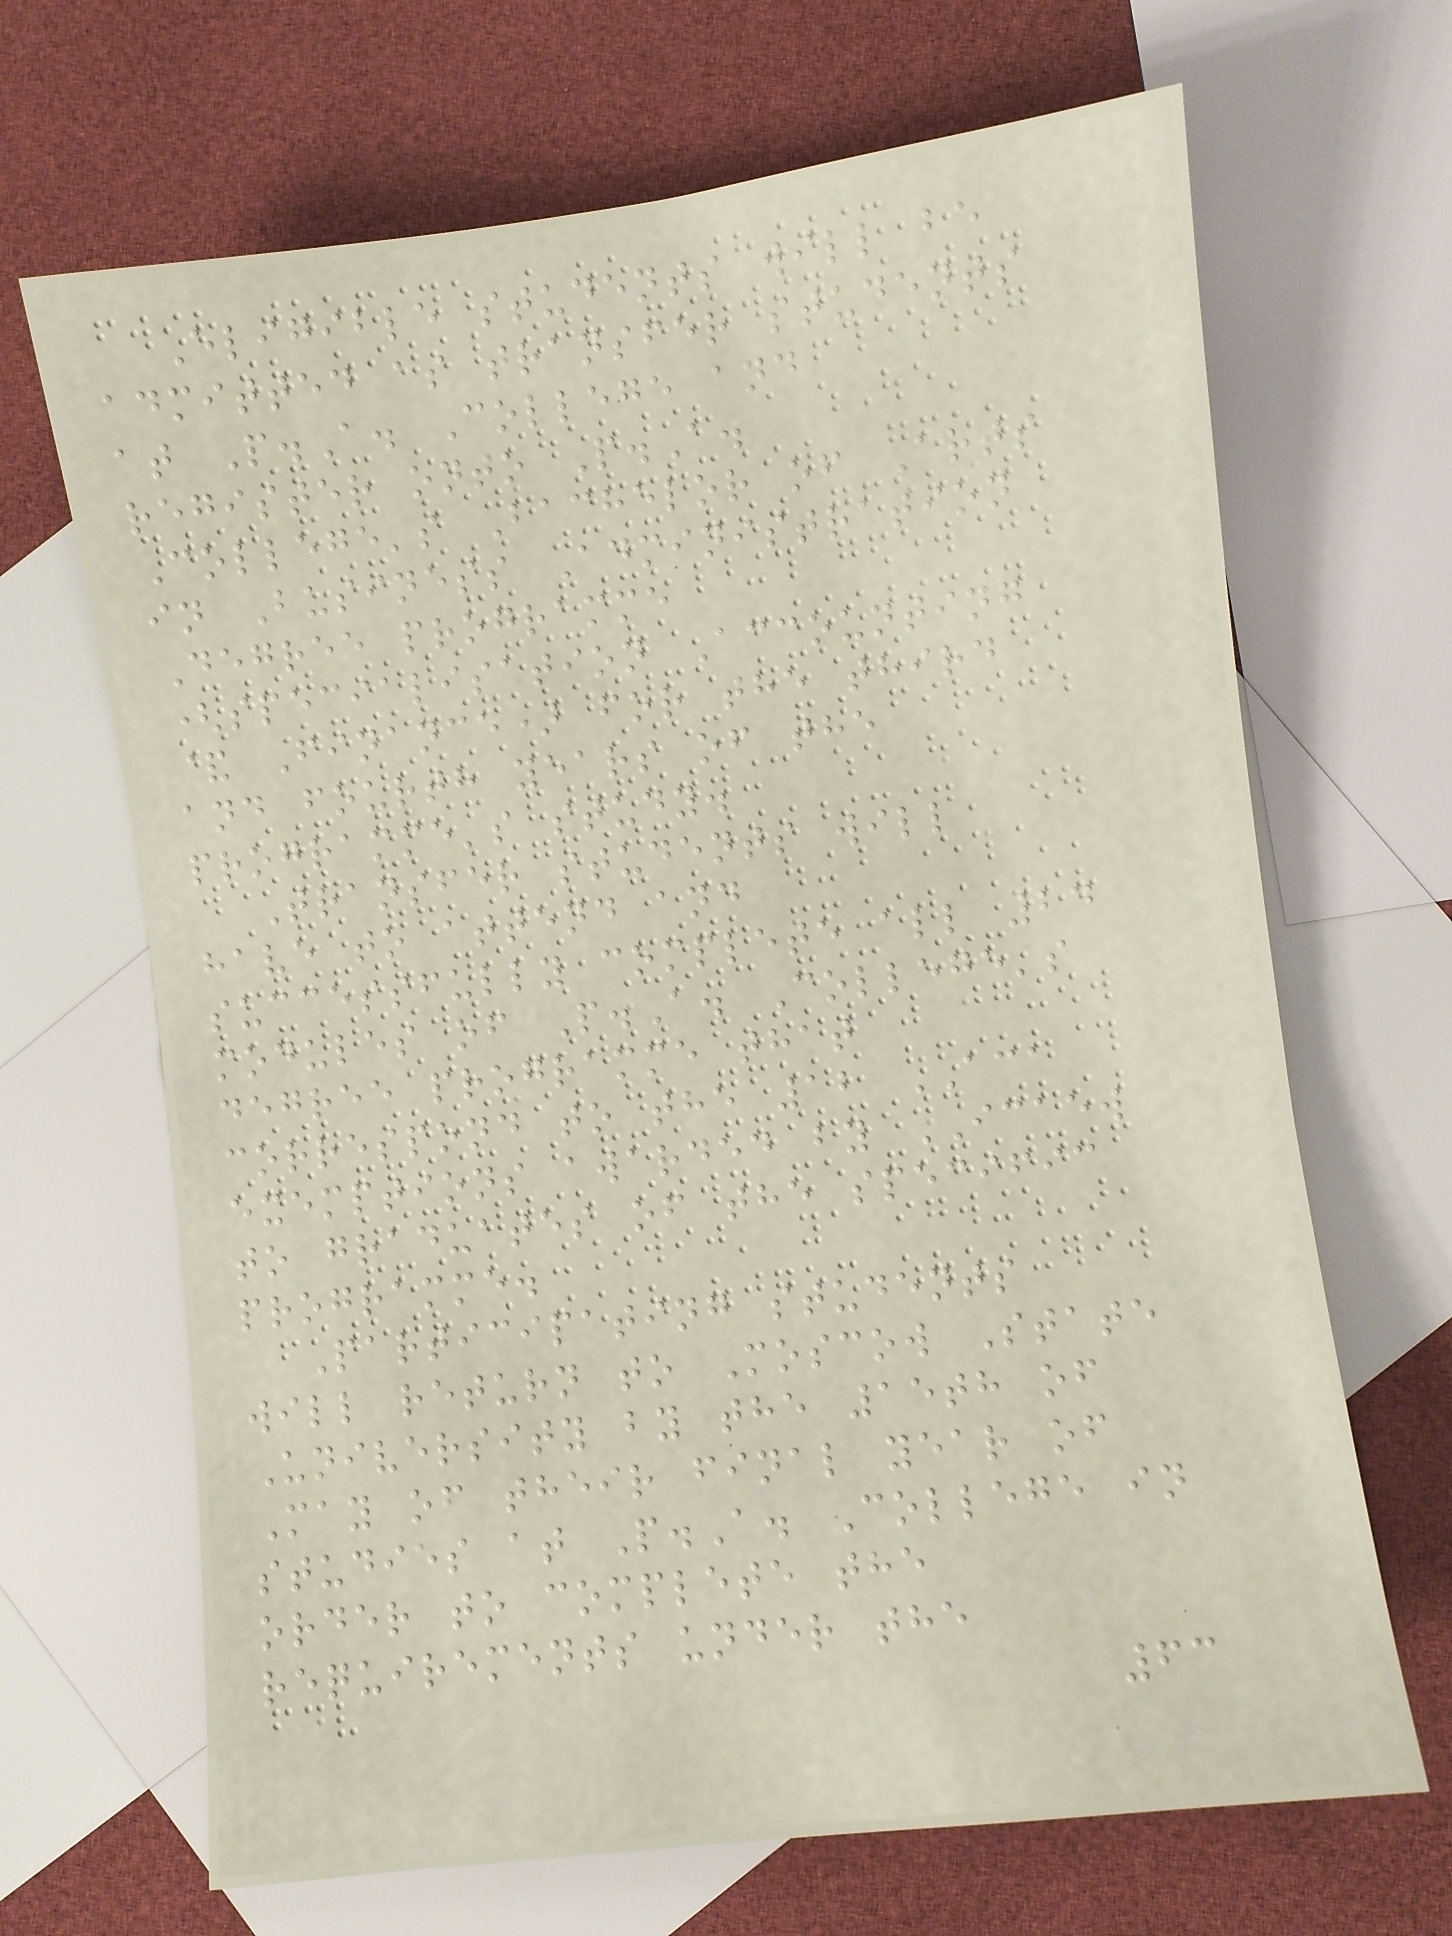Eligible students will be
admitted as transfer students
at P.A. College and
register onto P.A.
College's Bachelor of Arts
in Business Administration
Degree programme
(specialisation Accounting
& Finance) for the third
and fourth years of the
programme's study.
Transfer students will
have to attend and
successfully complete all 24
modules of P.A. College's
degree programme that
correspond to the 12 ACA
exemptions awarded by ICAEW
to graduates of the specific
programme.
Participating students
will return to Moscow State
University by the 15th of
May of their final year of
studies at P.A. College in
order to complete the
requirements under the
63
